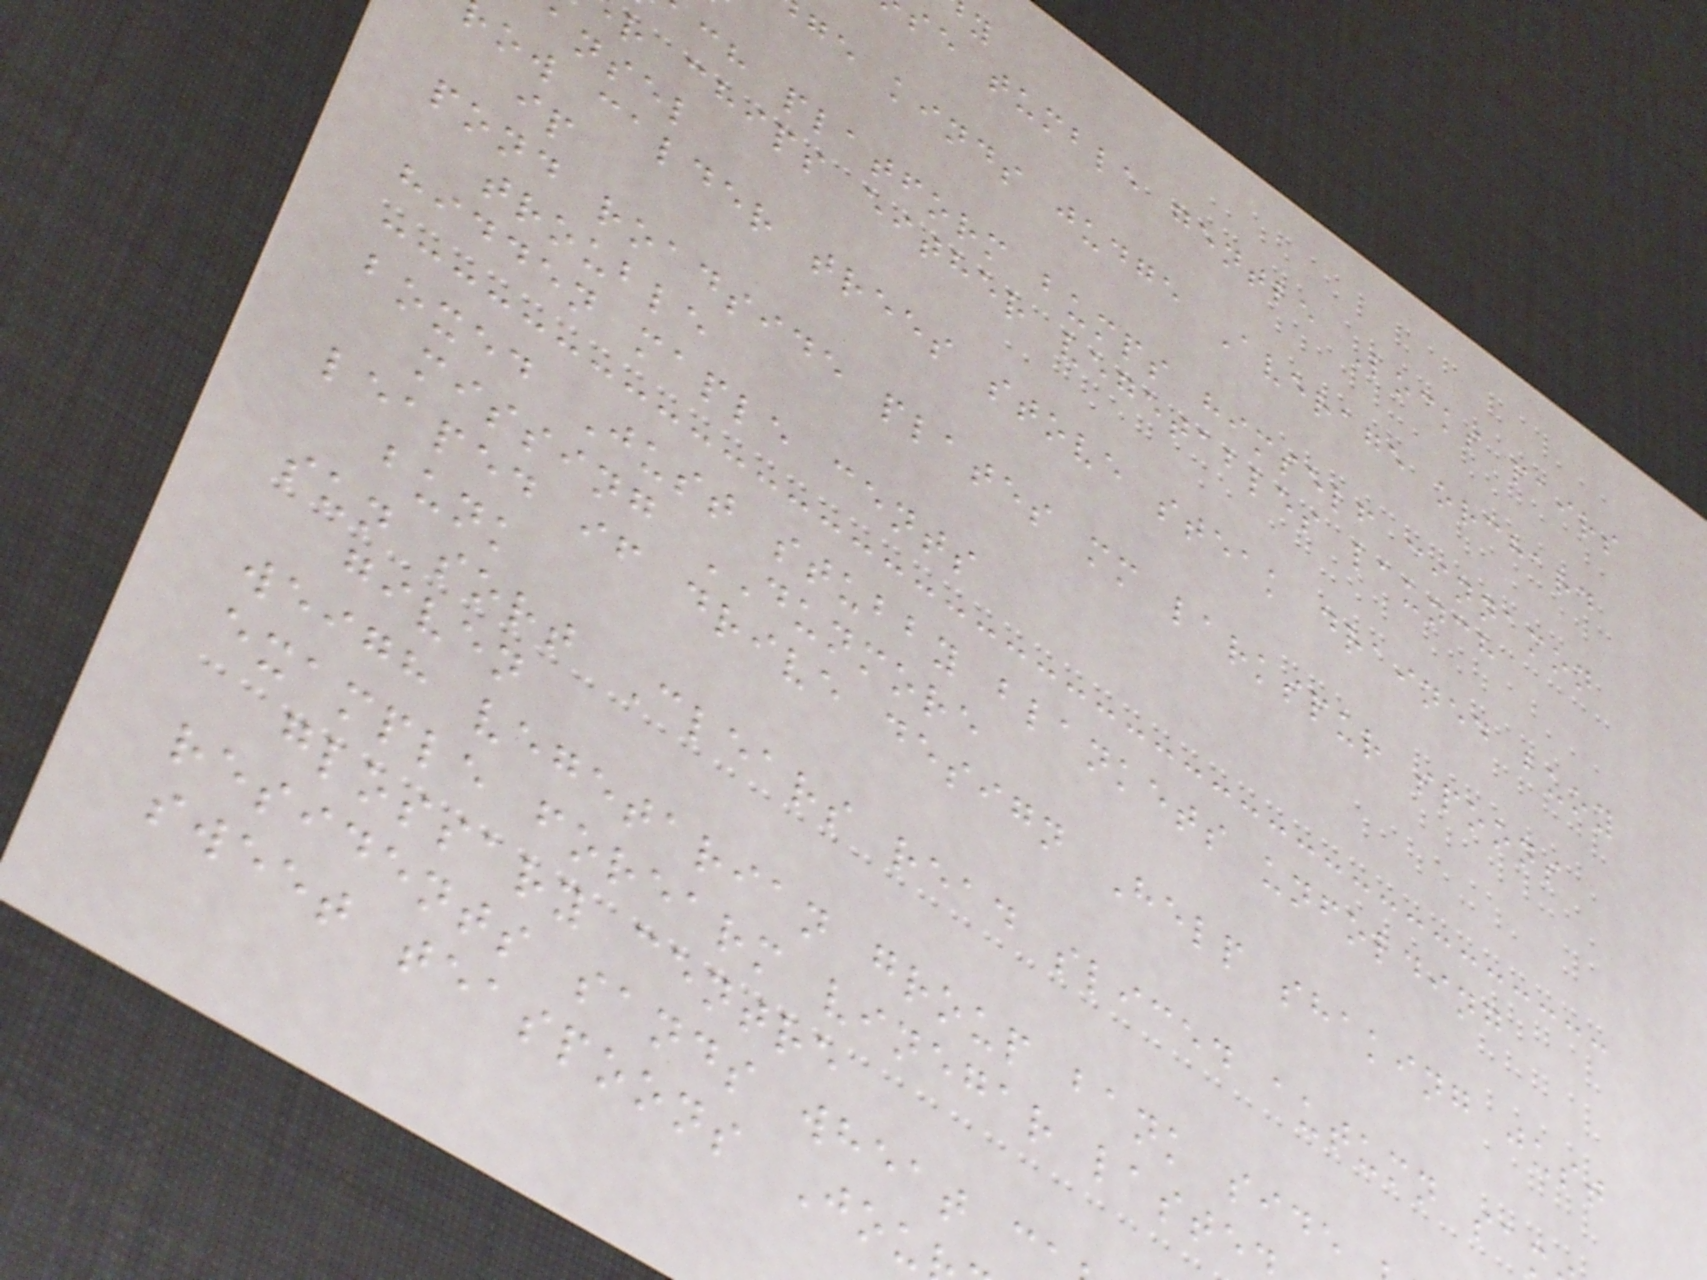se tumble gentle Locks pairs
ge kinds judge Average orchard
ch platform bumps himself cinnamon
r chips either vegetables launch
ansel
ow calder trees stove steak drained buoy
ip
pond roadside plates mm larkspur spoons
trouble
hidden maple cents
boxed Just stubby blankets unfolding
missing DUNMORE
leaped if drive design Help shaking just
bunk
sun sort Clears read sliced autumn sa
given
weigh vegetarian group bank side
example forearm vinegar laste
glossary centre
residents sands wheat c
sweet teaspoons Jou
